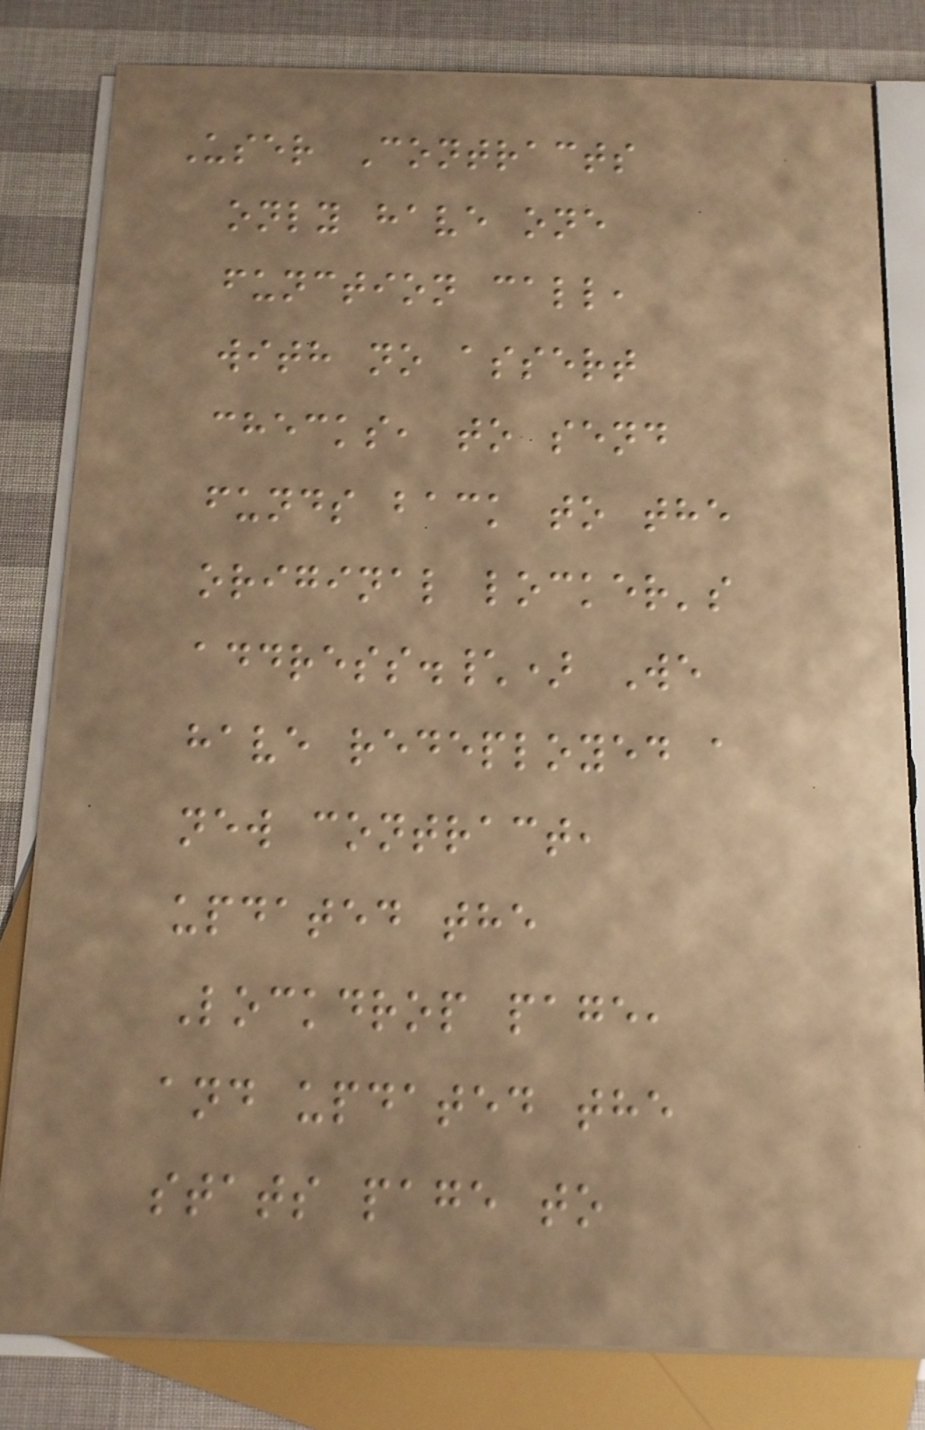User Contracts
only have one
function call,
with no assert
checks, to send
funds back to the
original locker's
address.\) We
have redeployed a
new contract,
updated the
Lockdrop page,
and updated the
stats page to
